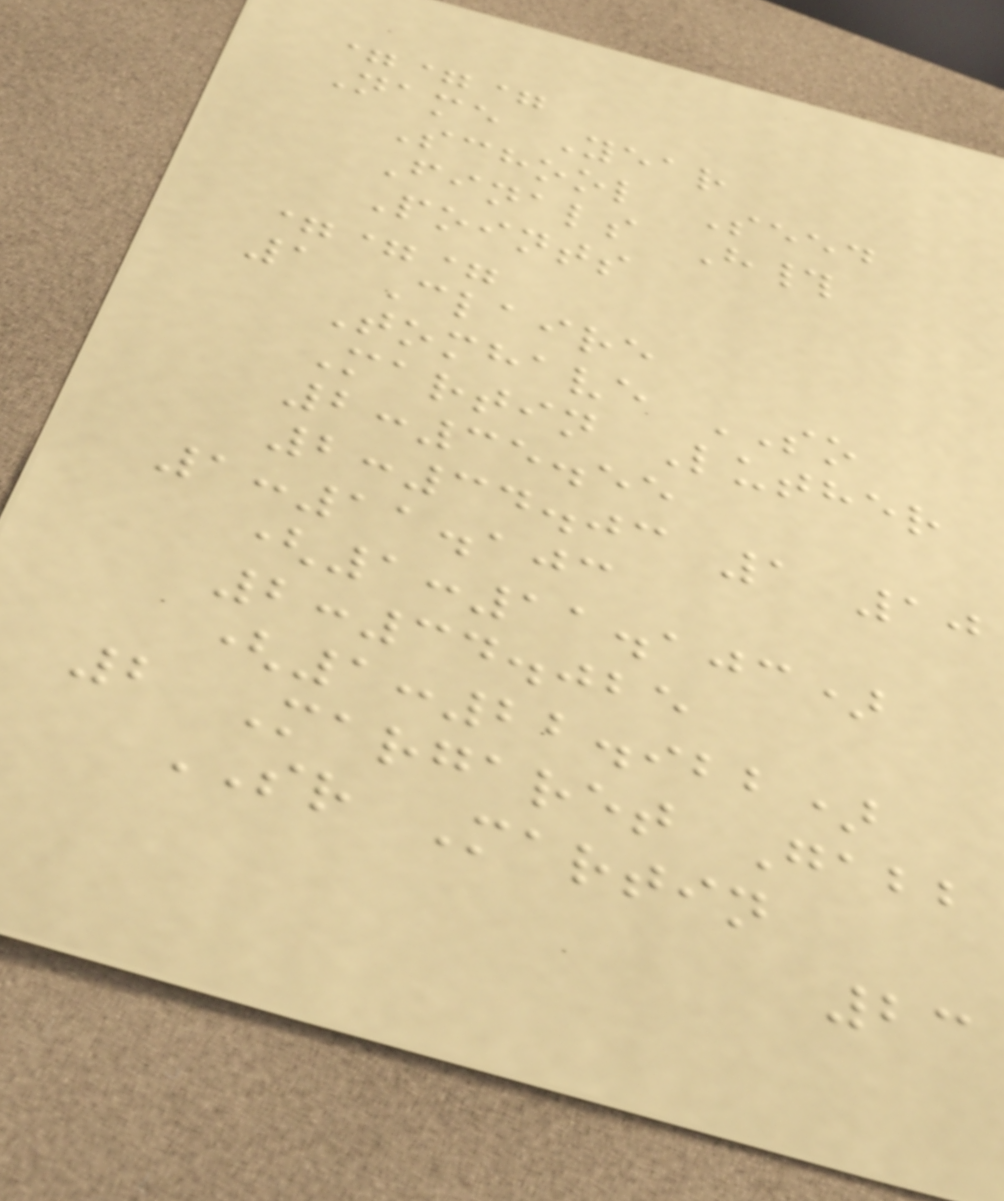===
Name Year
School Seed
Finals H#
Points
===
1 Claire
Tomhave SO
Martin Luther
2:35.55
2:34.03 1 10
1:11.103
(1:11.103)
2:34.025
(1:22.922)
2 Margaret Gabb
SR Martin
23
